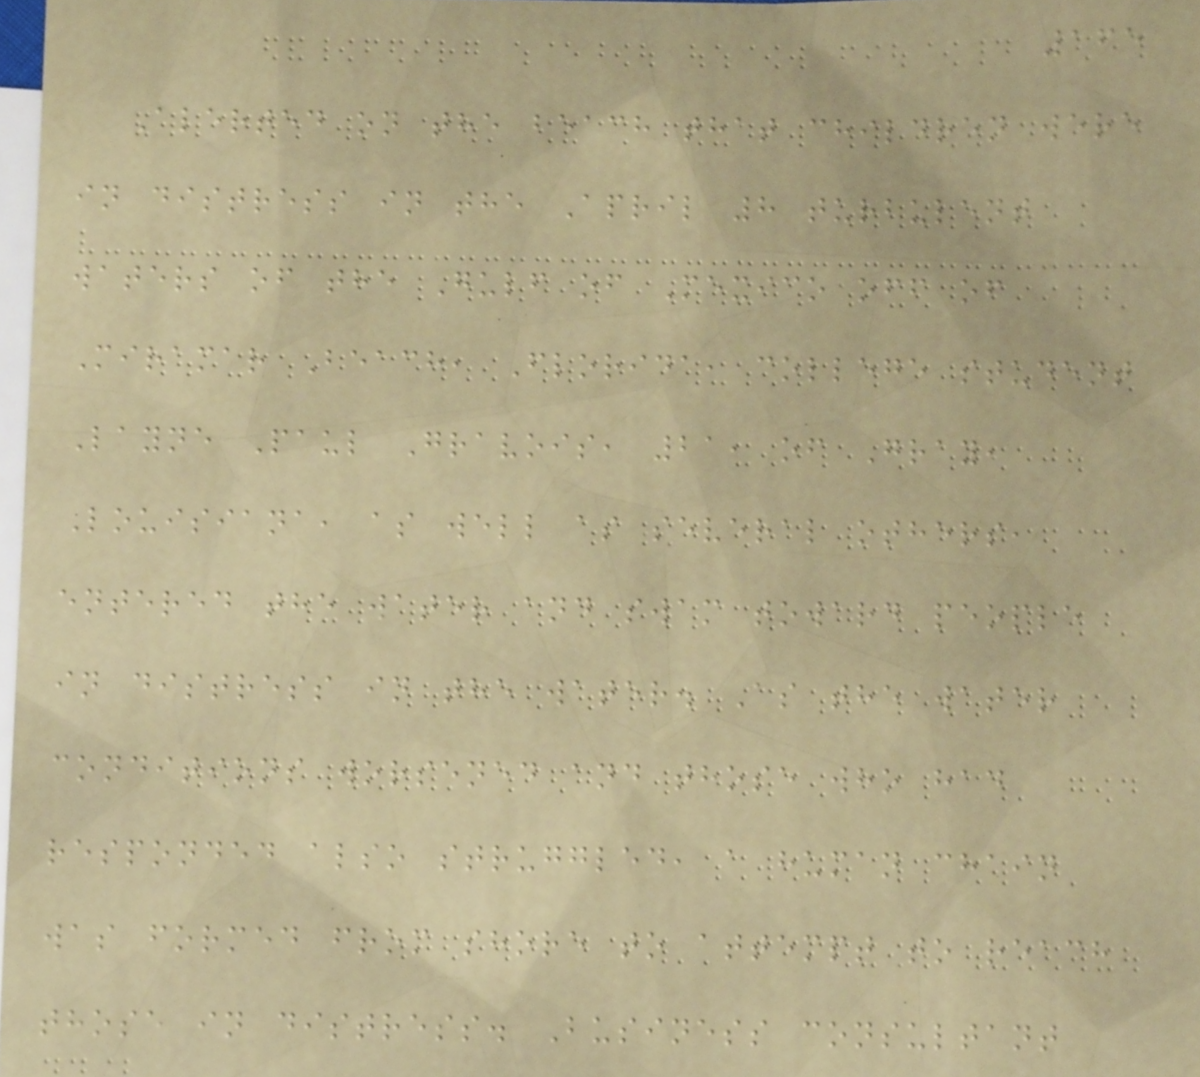165
Alerted on the beach that children were
in distress in the April 8 turbulent
waters of the Gulf of Mexico off of
Miramar Beach, Florida, college student
Layne Paul Gravois, 21, of Gray,
Louisiana, as well as several others,
entered the water and swam toward people
in distress in the water. As the water
conditions worsened and those who had
responded also struggled, a human chain
was formed from shore to attempt to reach
those in distress. Business consultant
